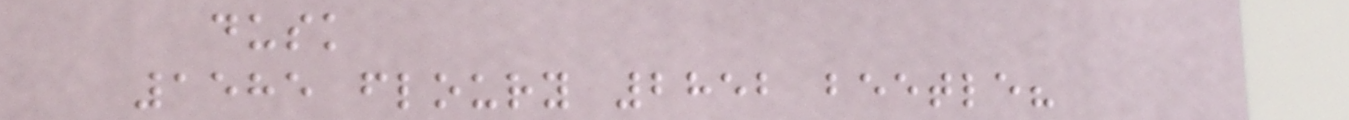dusk
1585 floury 2852 beetle?
